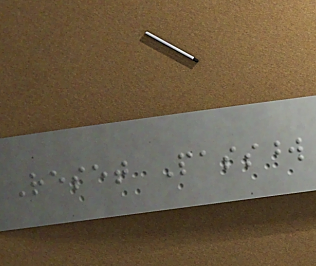Reset Password
